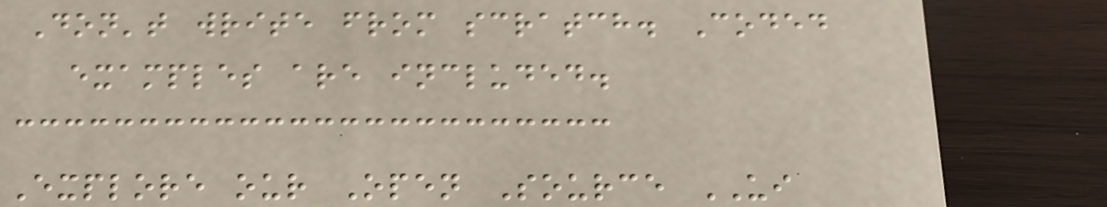Don't write from scratch. Coded
examples are included.
Explore our Open Source UI
